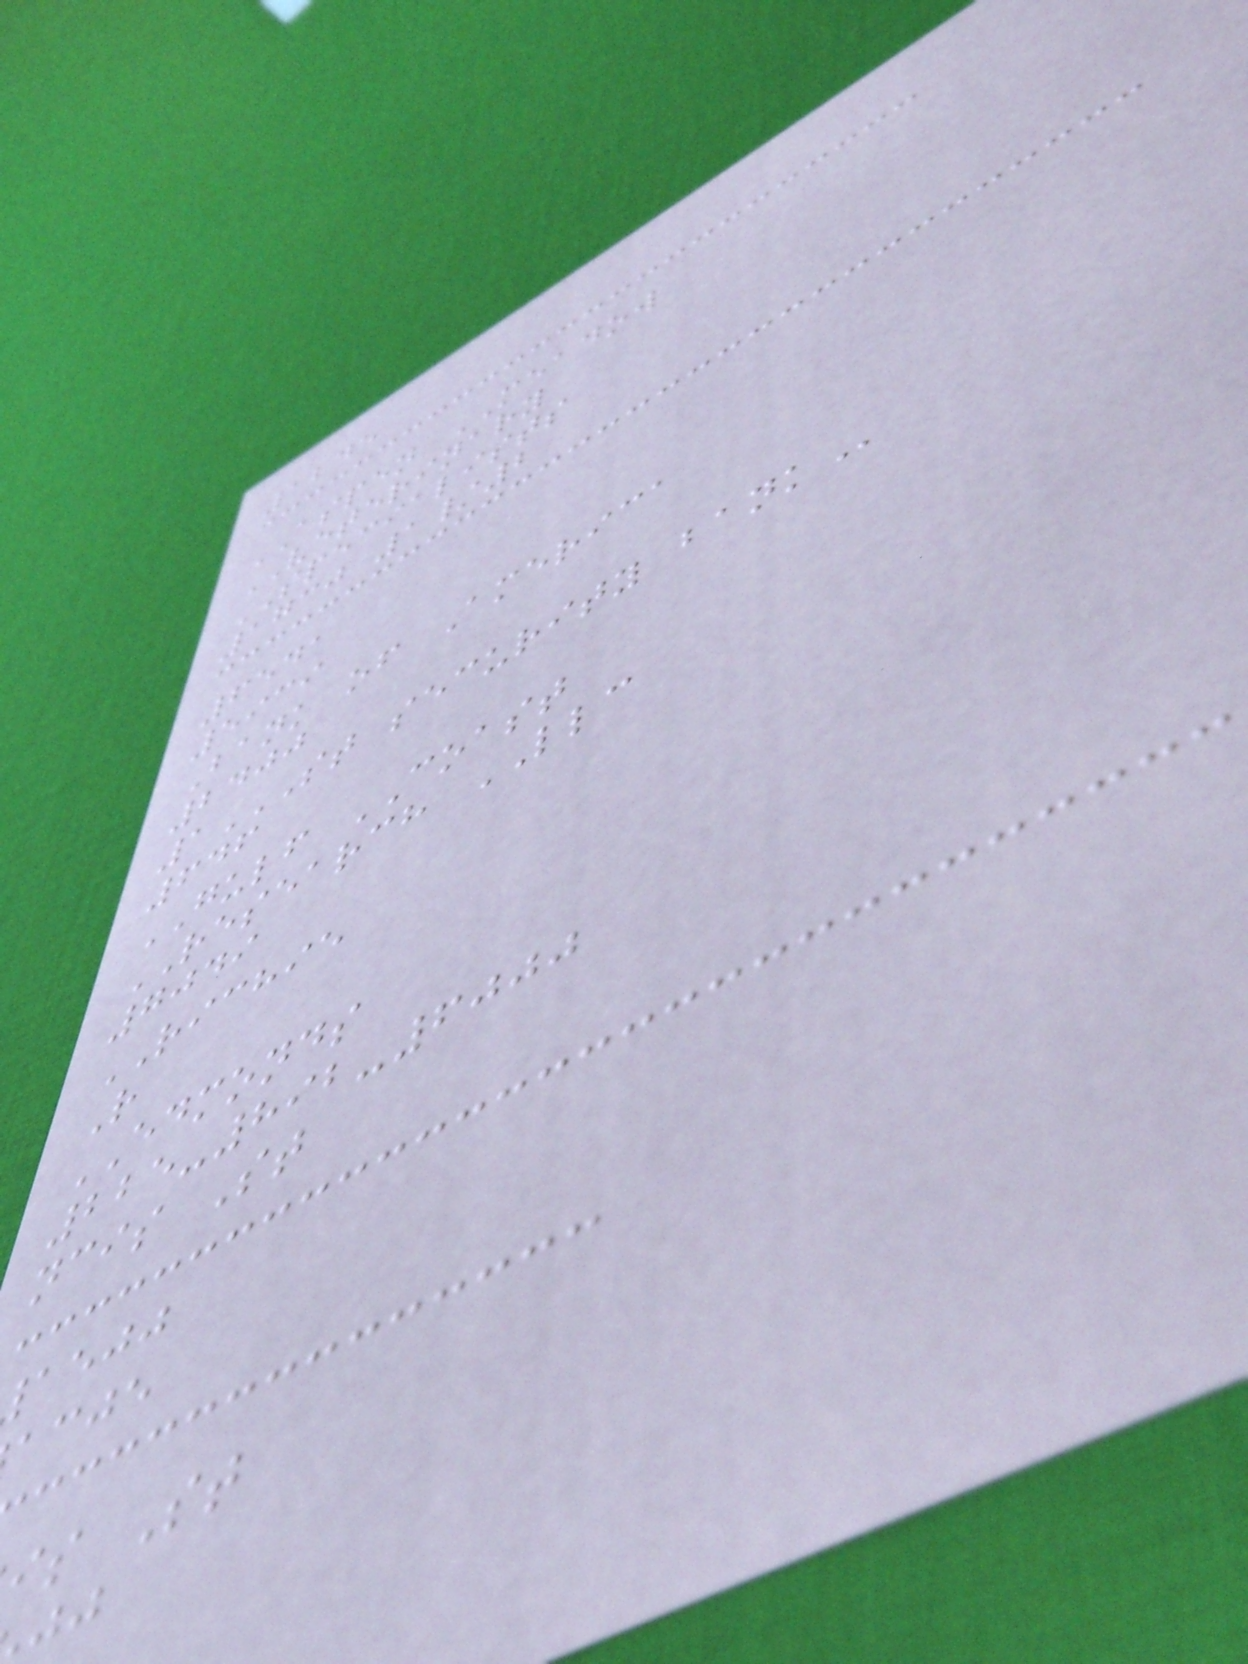1245
ASPEN MEADOW
VETERINARY
SPECIALISTS
1730 1/2
6541
5939
Bank of America
2400
1ST SECURITY BANK
646
GULF COAST
RESEARCH LLC
7049
RICHIE
R
EDMONDS
225-892-6000
ncis St
aejj
acje
is St
